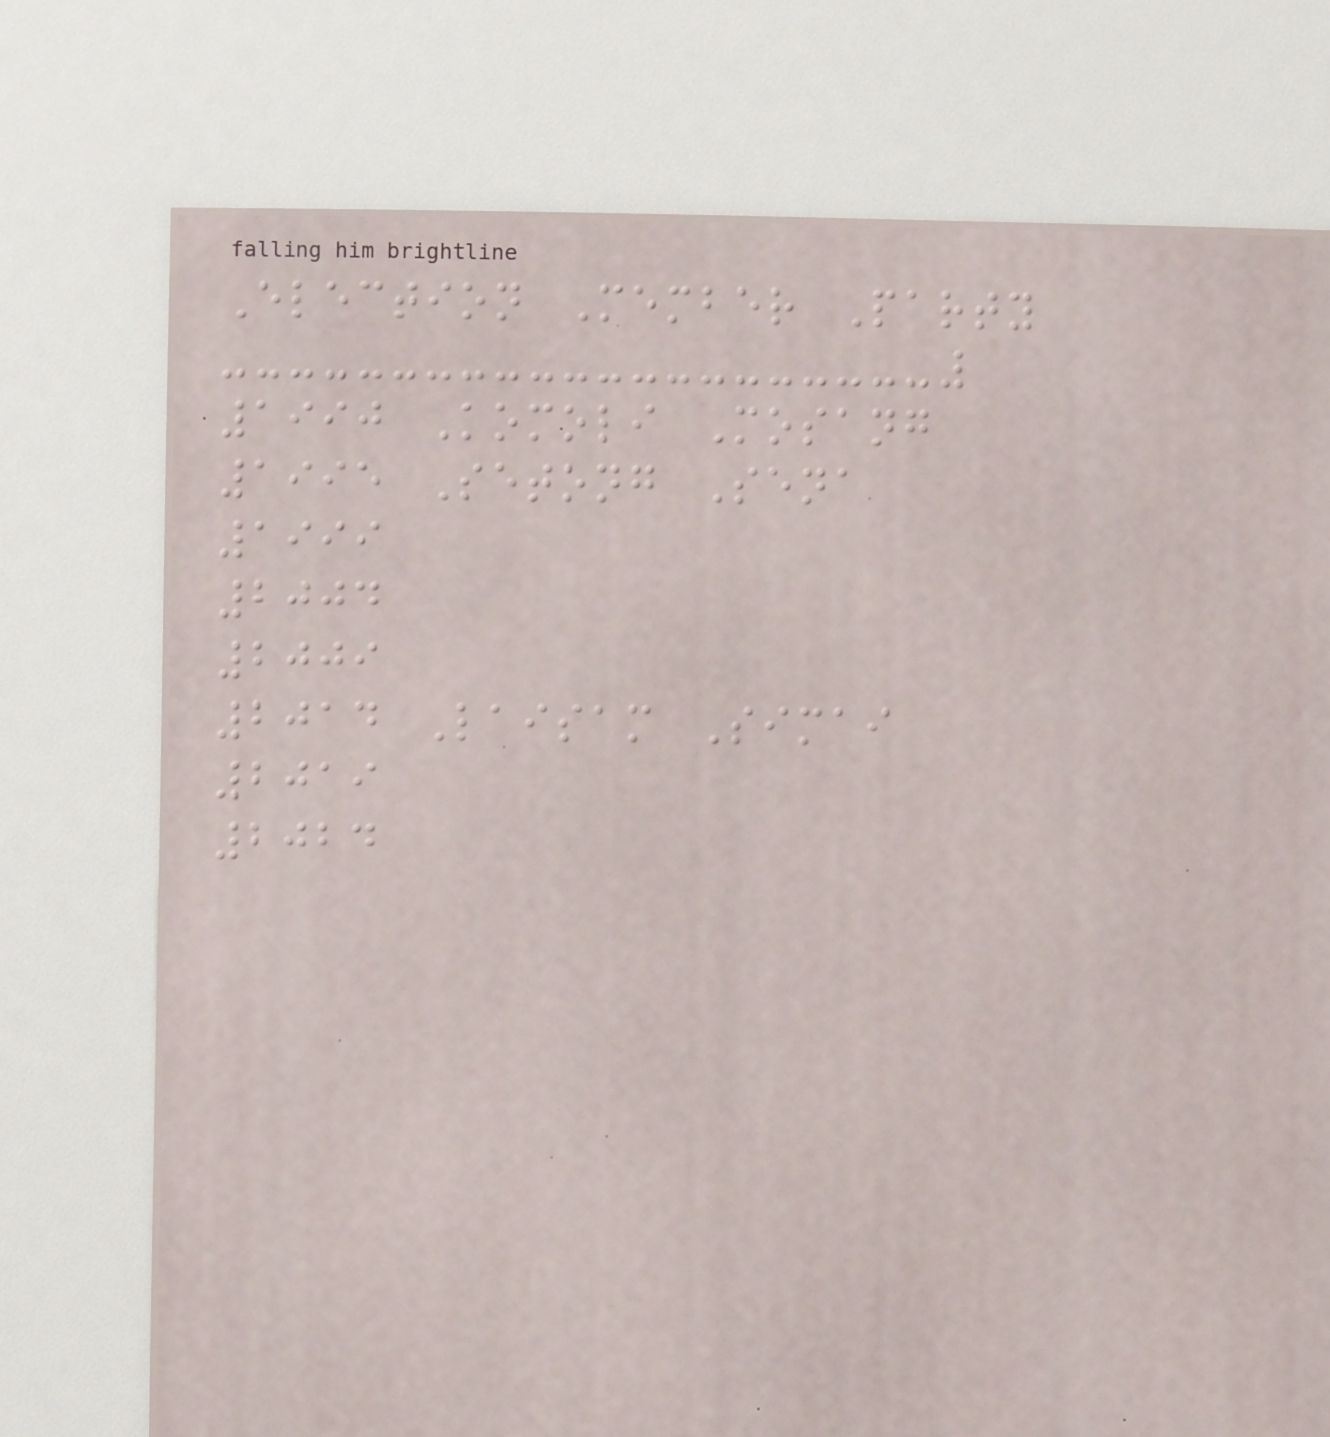Election Member Party
1990 Komoli Mosang
1995 Setong Sena
1999
2004
2009
2014 Laisam Simai
2019
2024
